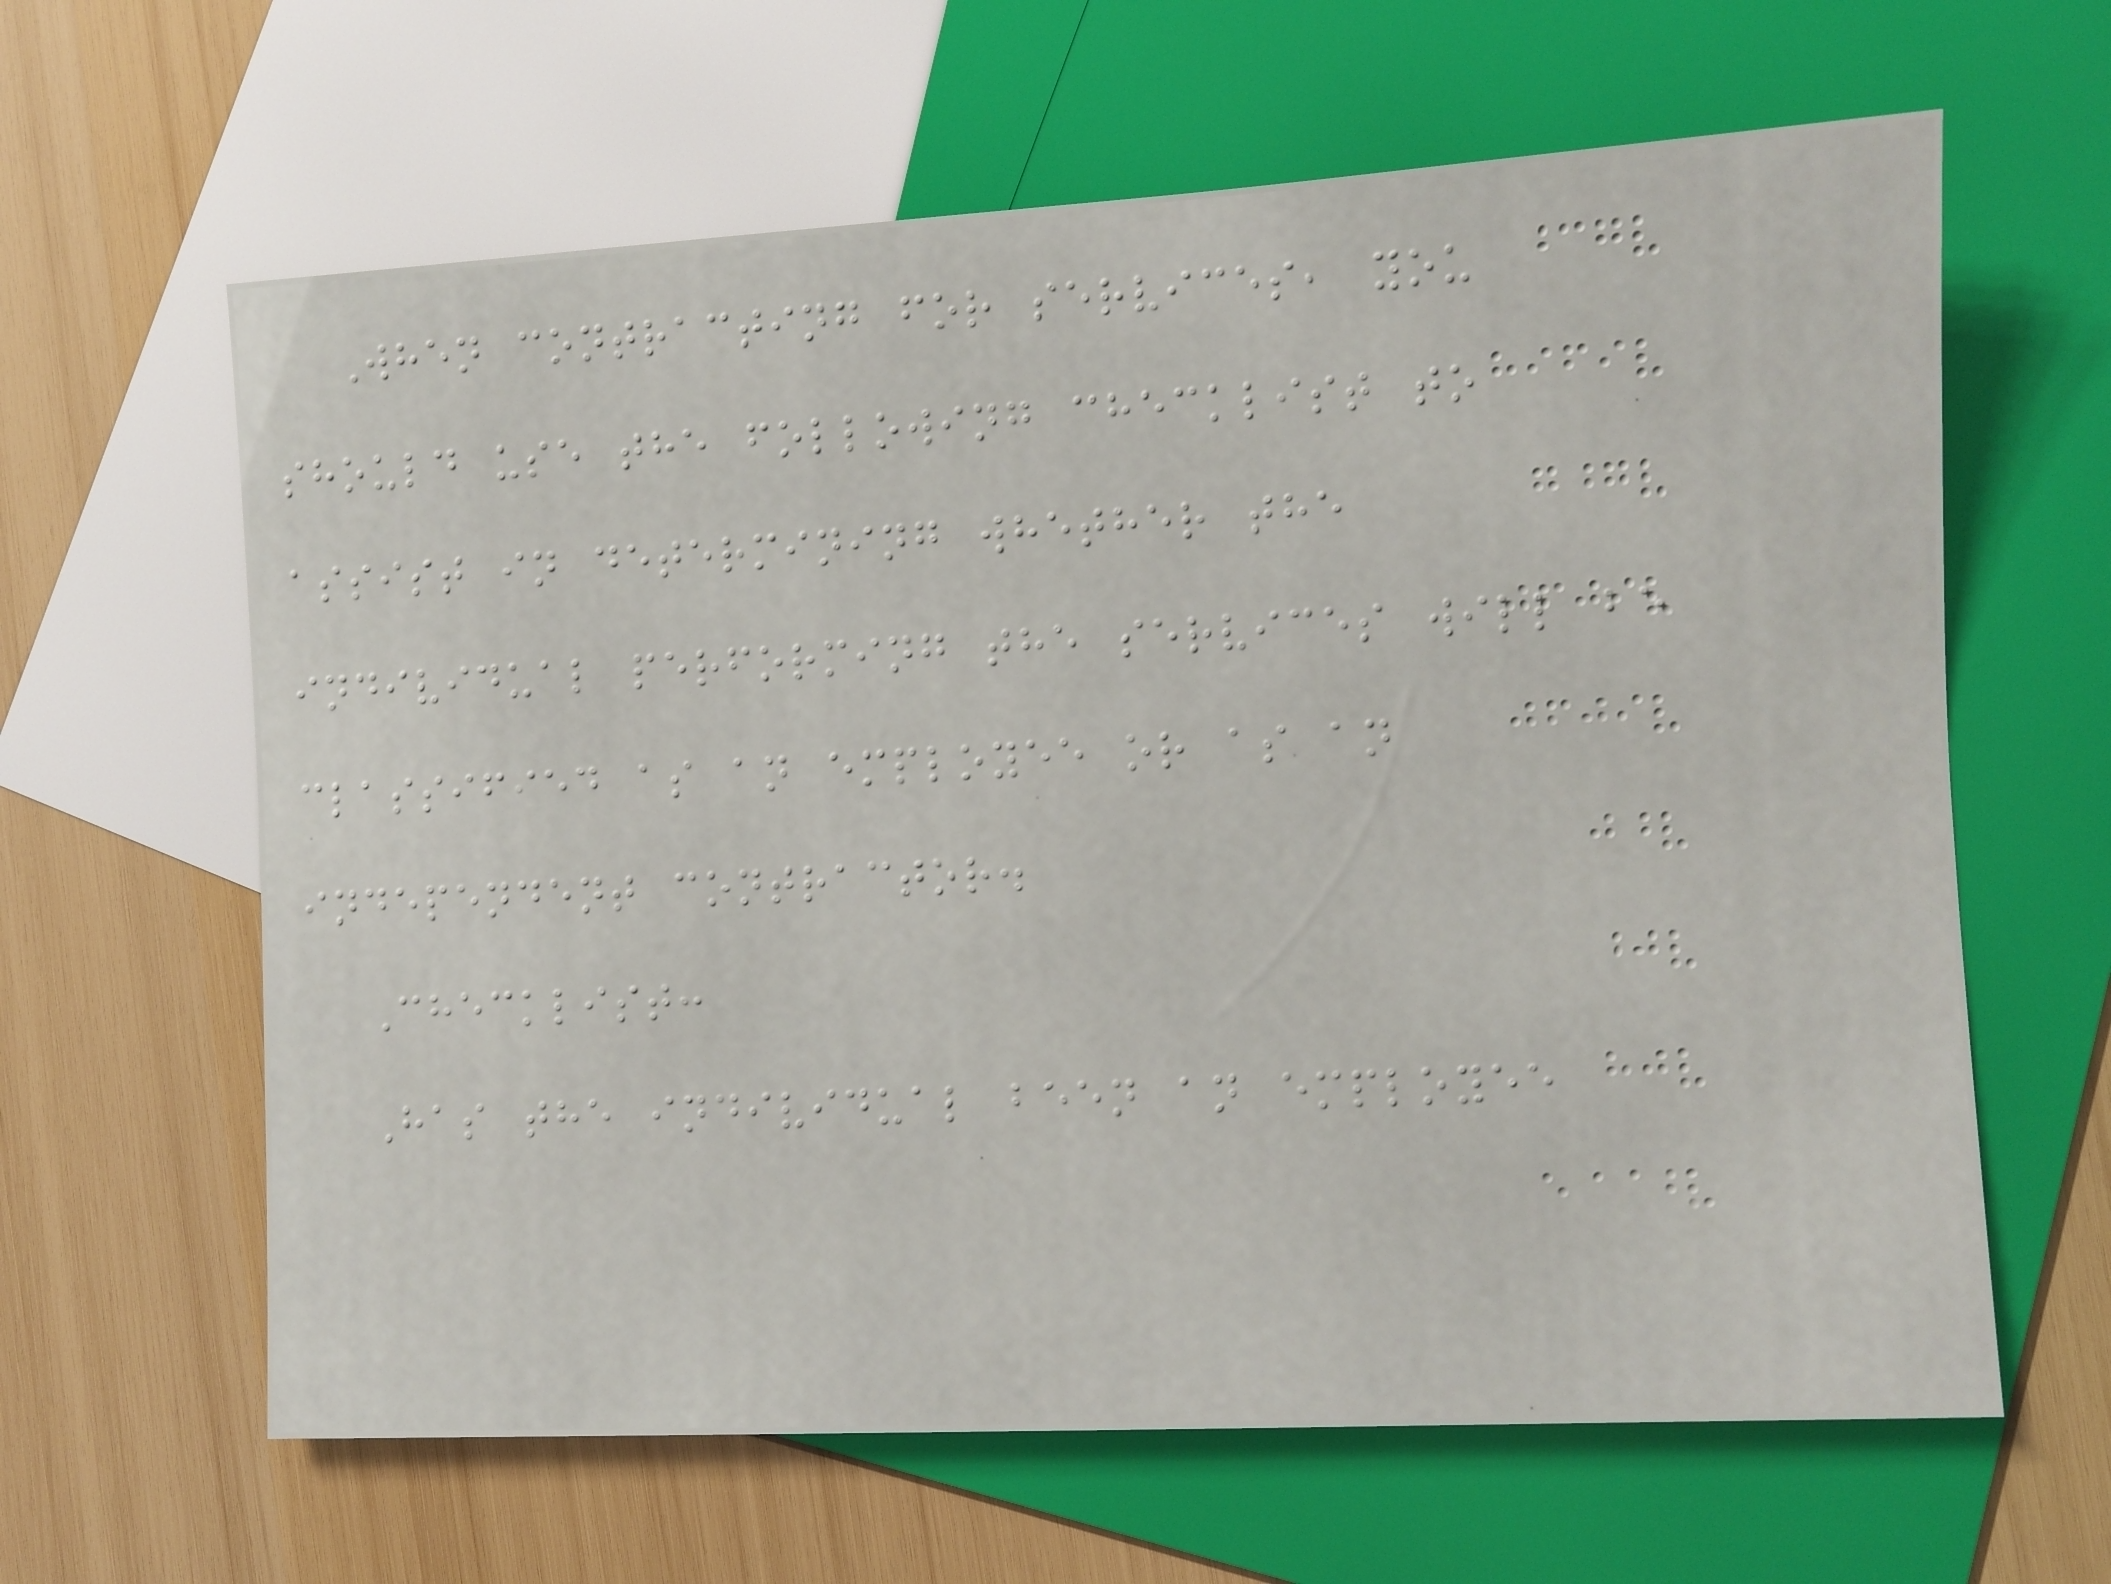When contracting for services, you
should use the following checklist to
assist in determining whether the
individual performing the services will be
classified as an employee or as an
independent contractor.
Checklist:
Has the individual been an employee
